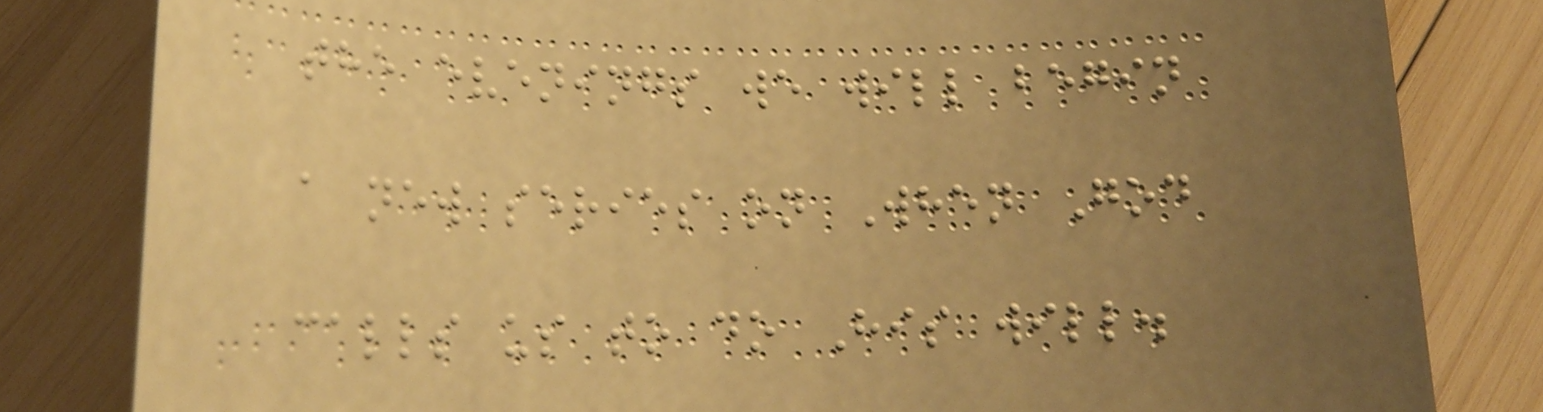the evenings we will begin
a new series on When God
calls us to do His will.
